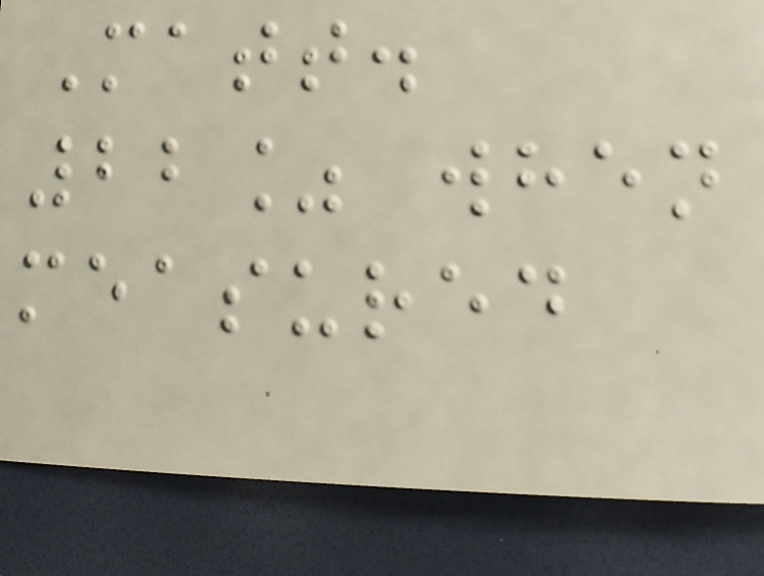Matt.
22% when
measured
